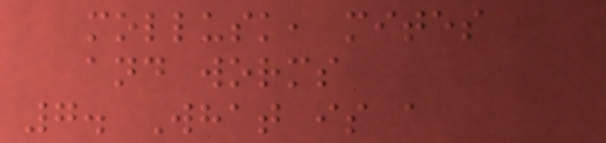mollusk, mites
and worms
7. What is a
